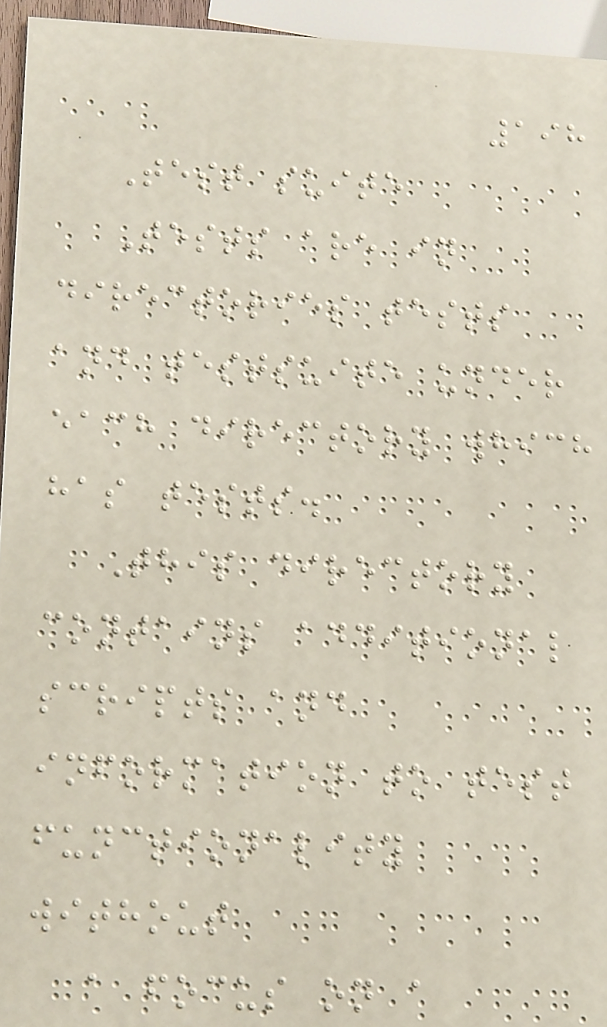198
Test suite
Tests are in
directories tests
and testsuite under
each directory which
has tests.
This directory
contains additional
scripts and
information to test
functionality
without
a focus on a
